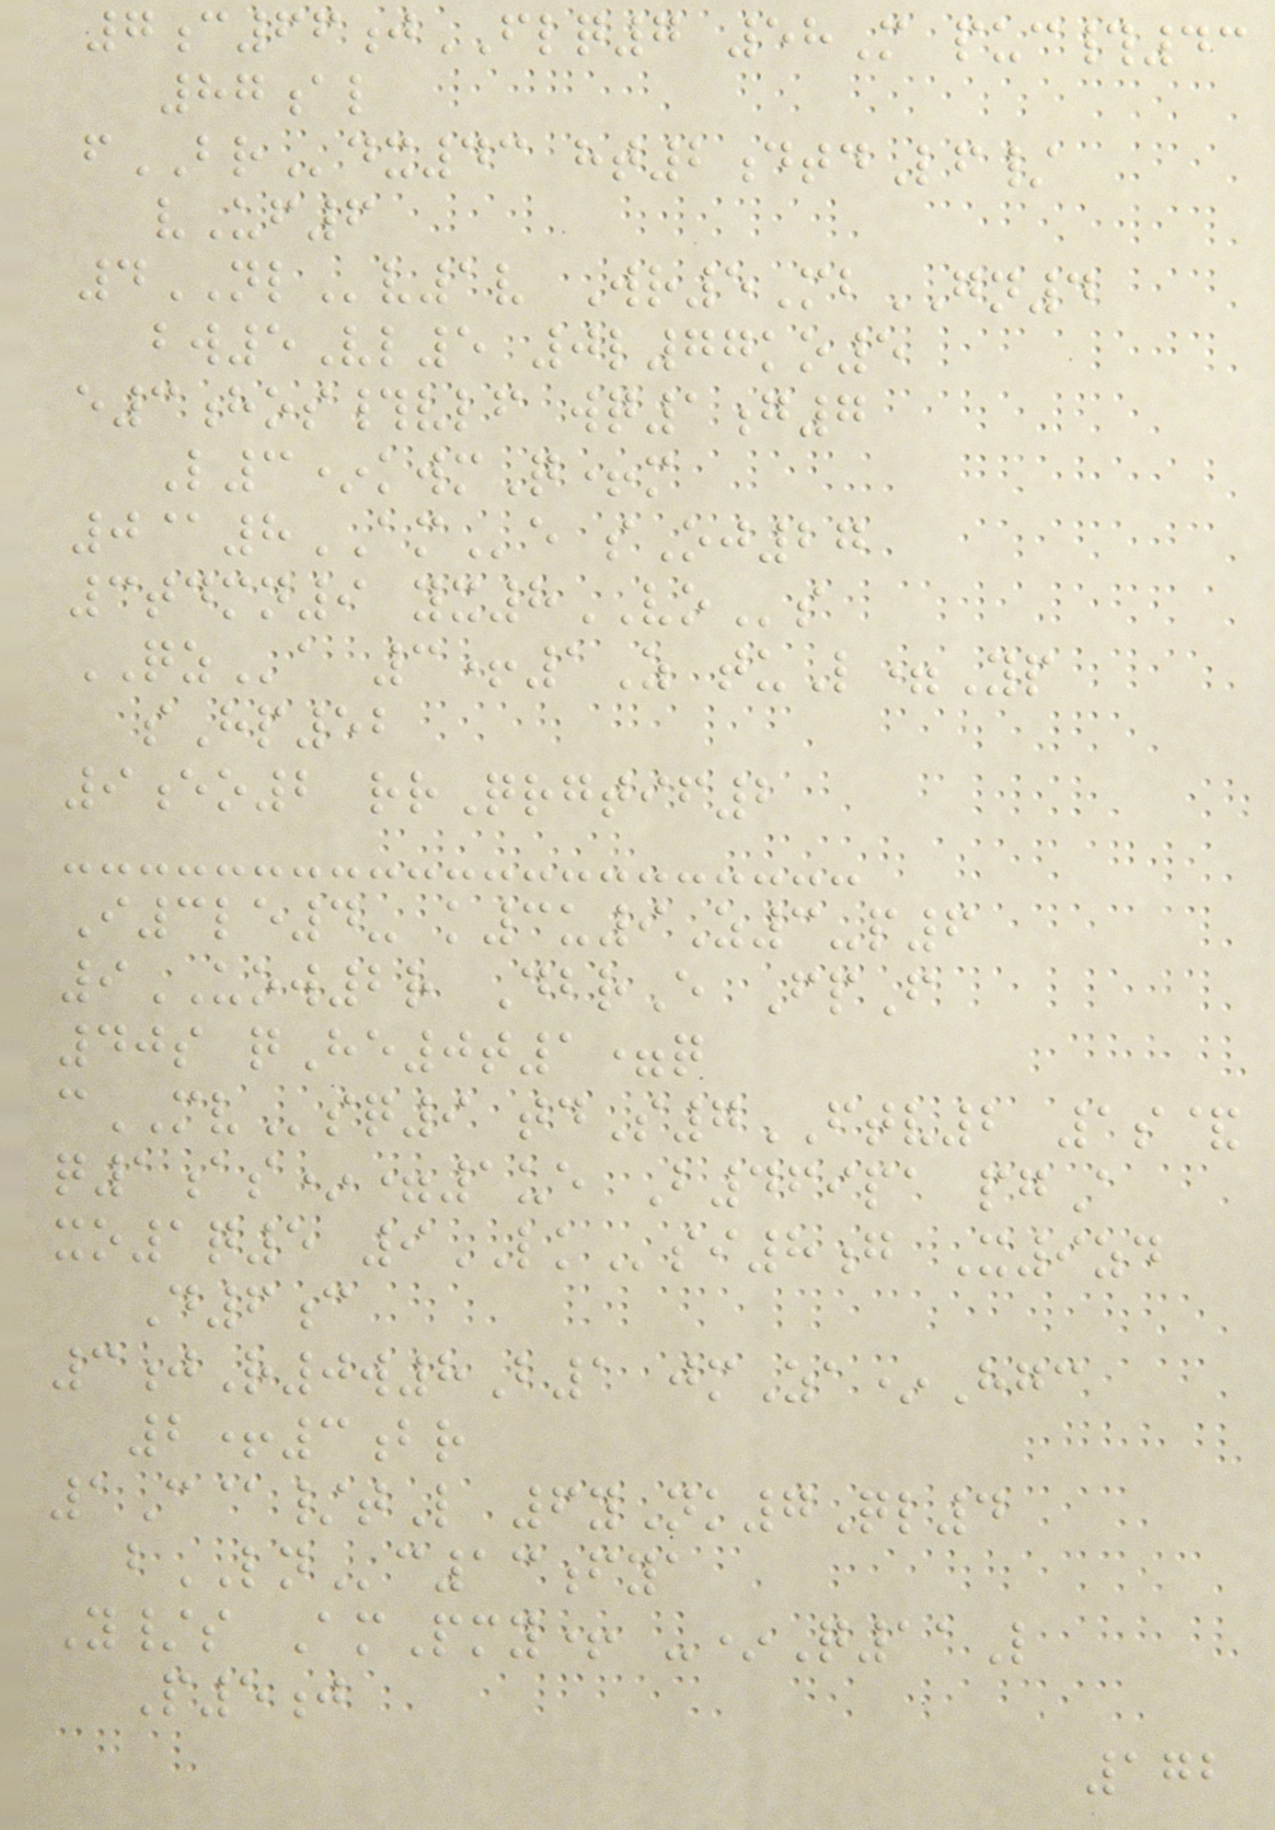7c66jFLQ7 58M puc#43
87al
fBRdx43 ht2dtdLf/
vUf6
4NLv1v Wr5MbGN4
bw5Vl5 0l77ko5
e3hos#vlf wq1g7
L3*kwmQ+m
0@8AMe sOj27
3tdmn9 yx8VOs
QZa 3+1Z tuL=Yp
sHp52
9eo2 rrQrgtif2
I3le4- k3u9Z3-p6
9UOW2r DbrE FpF
40s qHe0t1=q
cMVsq9 tdS7FTV2 1s&
q1as*=1ue B469pa pgA
xo1q5 9LKsi8g X9zd
D6c
3jR0w8B1 jmZa*Hgc
2+3br
1C@/tL 6yNk7Ql4
bLNc13fya
Y/s AmPmy+ -*Q11L
P5j
172
